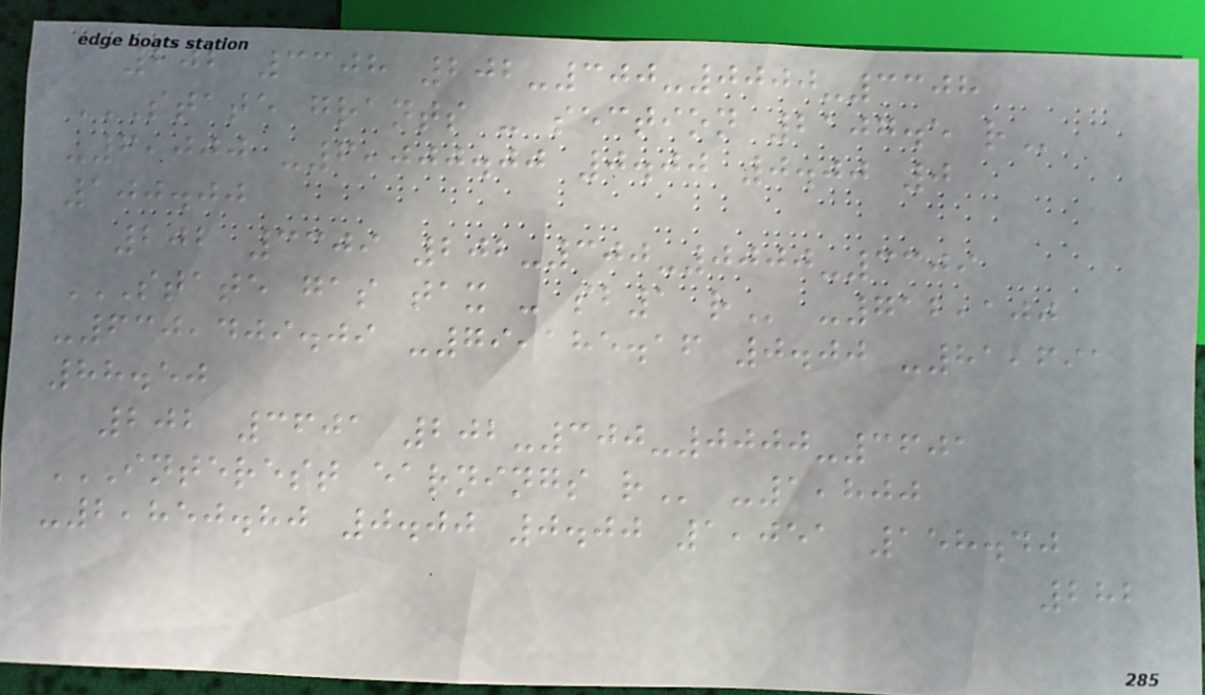202 3308 202-300-0000-3308
STATE GRANTS - SECTION 2107.5 R
-6,000 -6,000.00 0.00 0.00 0
100.00
202 3309 202-300-0000-3309
STATE GAS TAX - SB1 R -712,100
-630,409.09 -79,185.16 0.00 -81,691
88.50
202 3601 202-300-0000-3601
INTEREST EARNINGS R -1,800
-2,850.80 0.00 0.00 1,051 158.40
282
